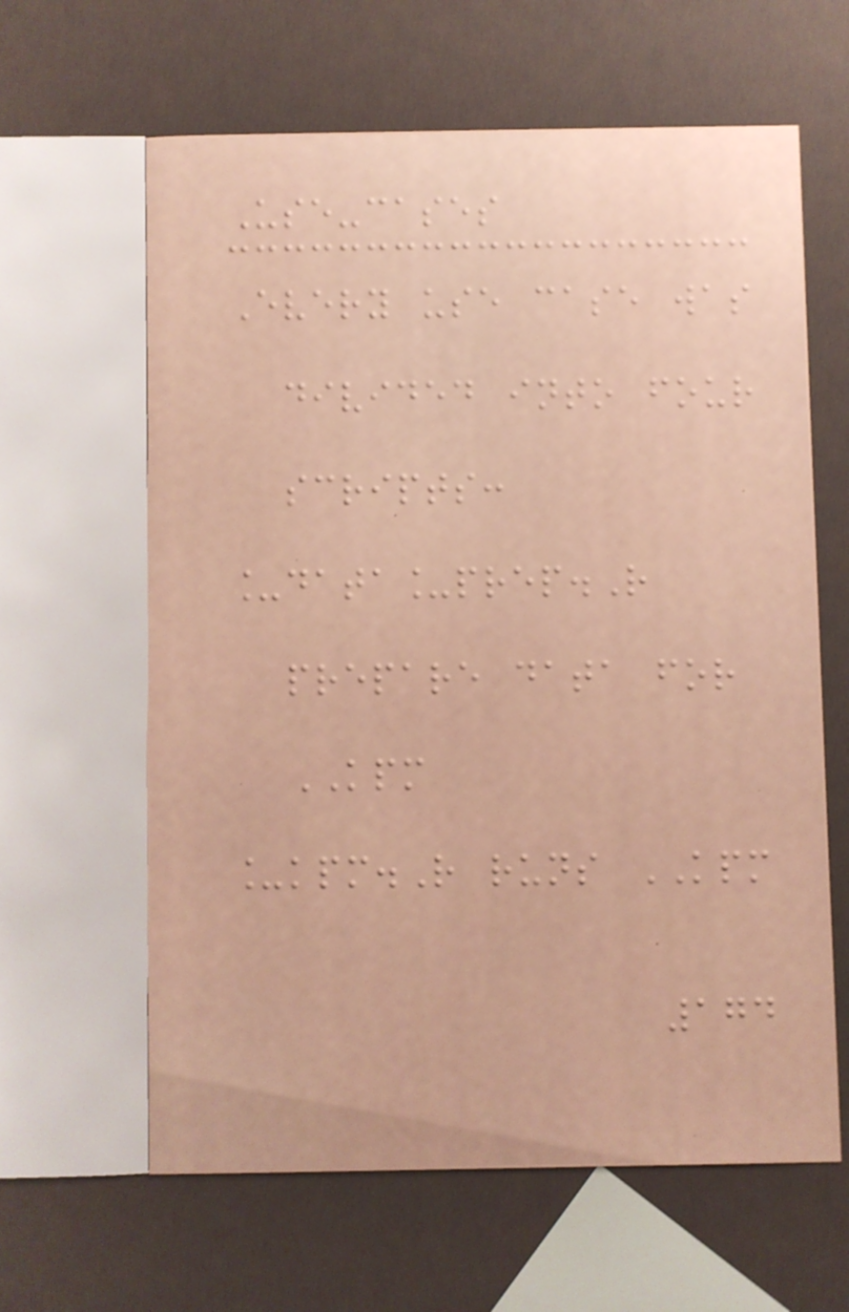Use-cases
Every use case was
divided into four
scripts:
_data_prep.R
prepare data for
KPM
_kpm.R runs KPM
174
